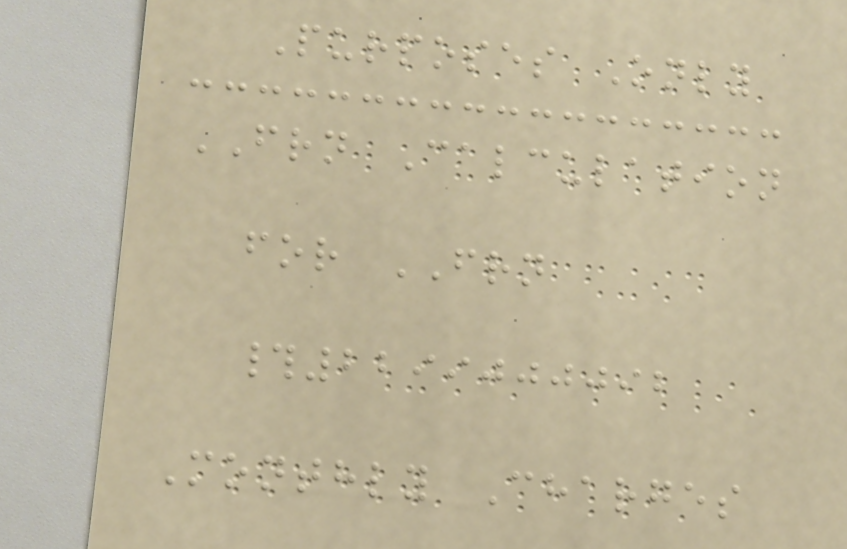Purposes Only
FRN Calculation
for FRN
#2299000092
Monthly Charges
